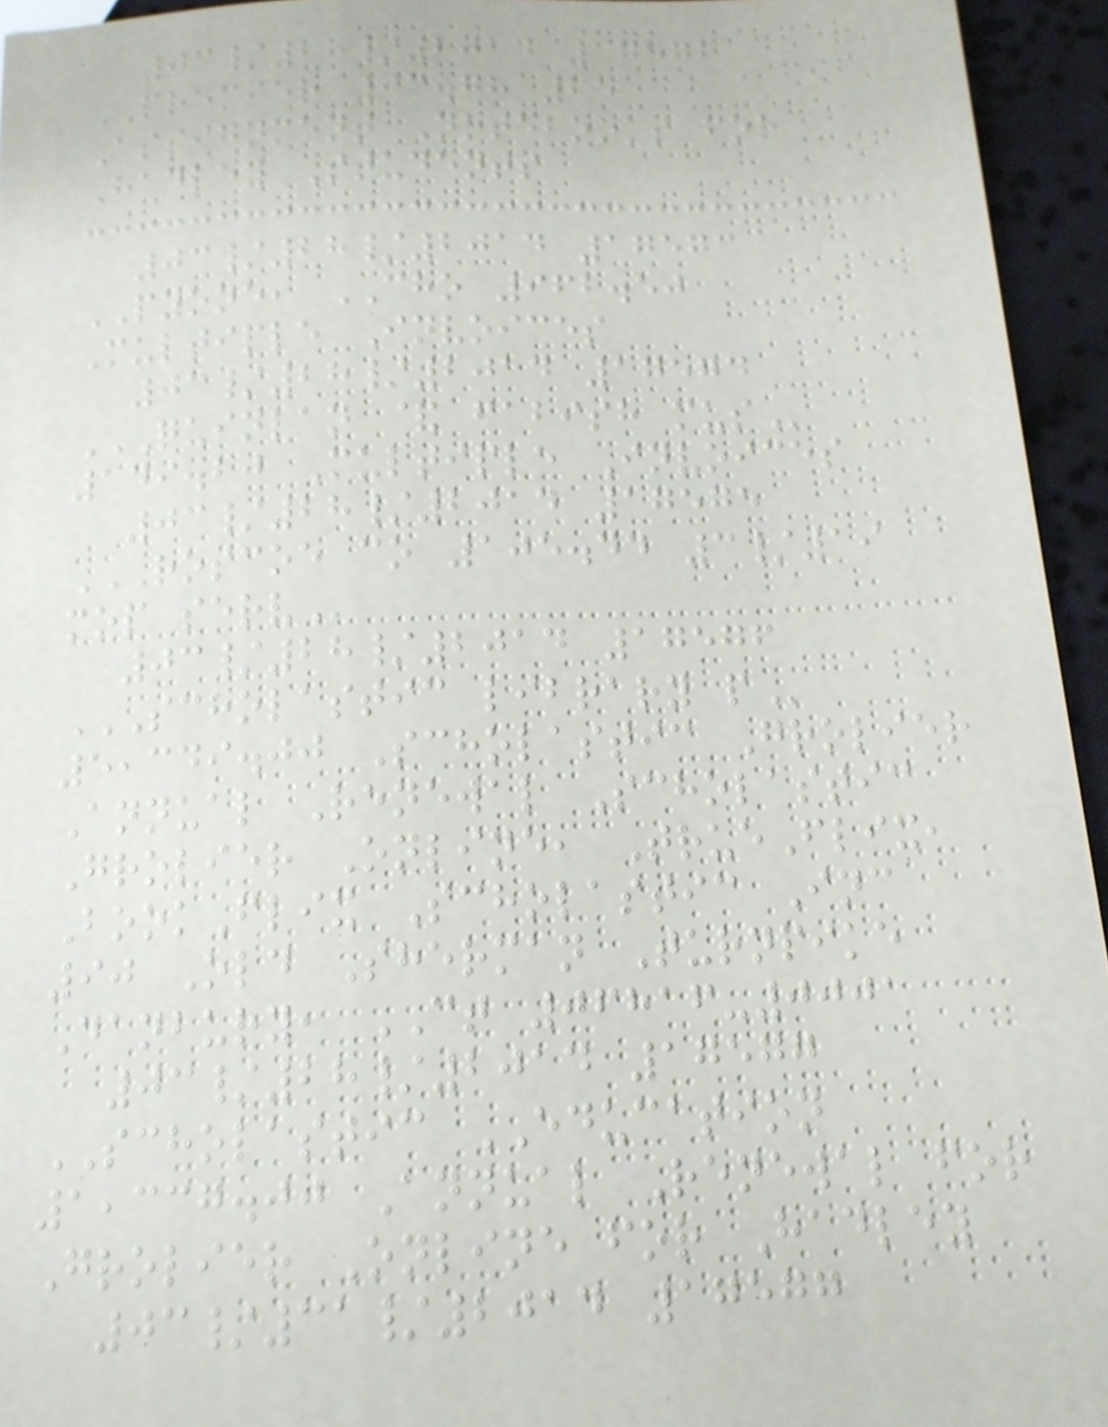03/28/2014 17572
PREMIER 93.78 25
Assignment Notebooks for
Hadley Students
03/28/2014 17573
PYONE, CHO 962.50
Multiple Invoices
03/28/2014 17574
QUINLAN & FABISH MUS
149.20 Multiple Invoices
03/28/2014 17575
ROSCOE CO 105.44 3/19
MOP SERV
03/28/2014 17576
SCHOLASTIC LIBRARY P
5,349.00 Scholastic Grolier
Annual Renewal Scholastic
Grolier Online, TrueFlix,
BookFlix Scholastic Inc
90 Old Sherman Turnpike
Danbury, CT 06816-0001
03/28/2014 17577
SCHOLASTIC EDUCATION
1,337.00 Annual Renewal for
Grolier Online for Hadley
03/31/2014 17577
